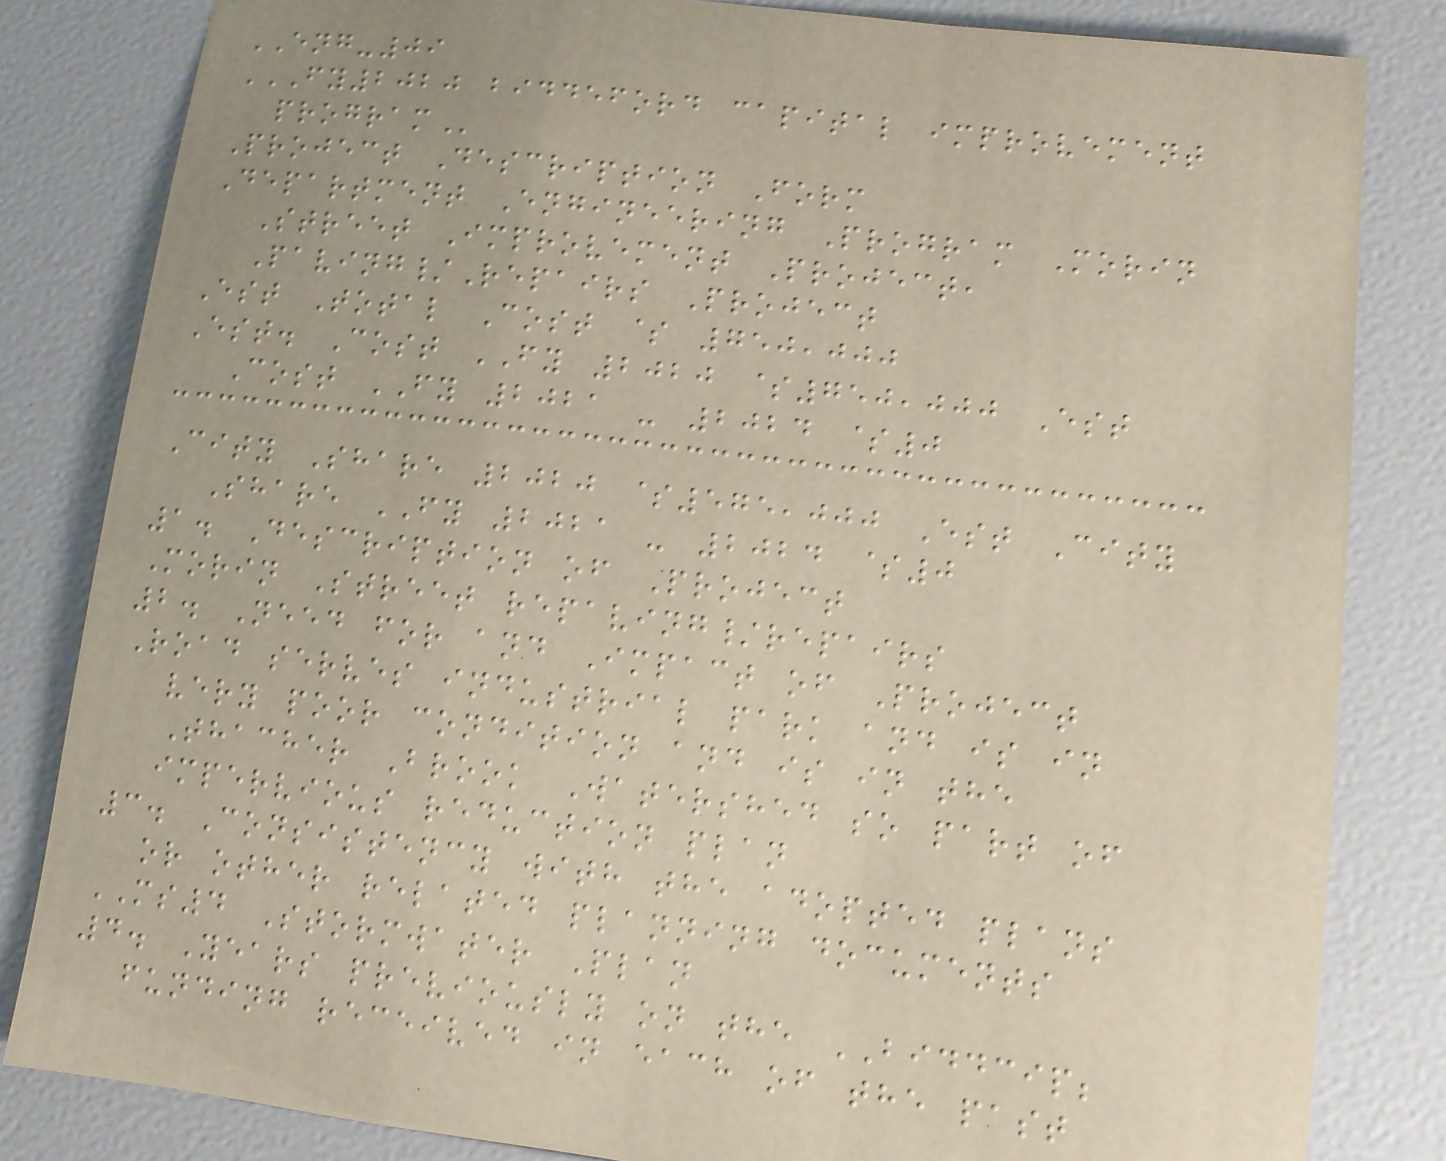ENG-09
FY2020 BIDDEFORD CAPITAL IMPROVEMENT
PROGRAM
Project Description Form
Department Engineering Program Morin
Street Improvement Project,
Paving/Repairs Project
Est Total Cost $ 750,000
Est. Cost FY 2020 $750,000 Est
Cost FY 2021 - 2024 $0
City Share 2020 $575,000 Est City
Share FY 2021 - 2024 $0
1. Description of Project
Morin Street repaving/repairs
2. Need for and Impact of Project
Road serves industrial park and is in
very poor condition and is in the
Thacher Brook Watershed so part of
impervious reduction plan
3. Consistency with the adopted plans
or other related planning documents
MS4 Stormwater Plan
4. Years previously on the BIDDCIP;
funding received in each of the past
